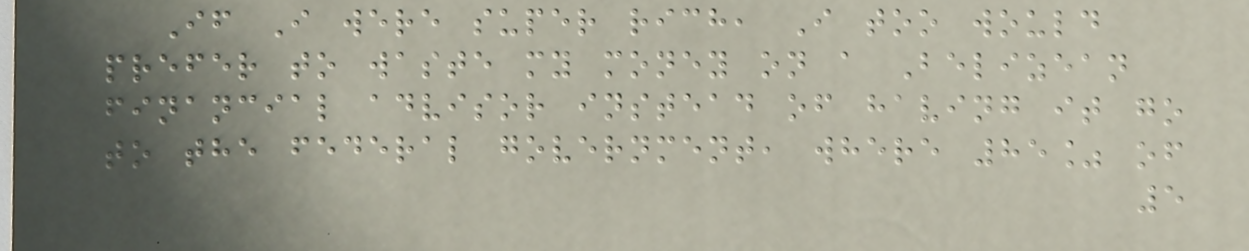If I were super rich, I too would
prefer to waste my money on a Belizean
financial advisor instead of having it go
to the federal government, where 85% of
5
